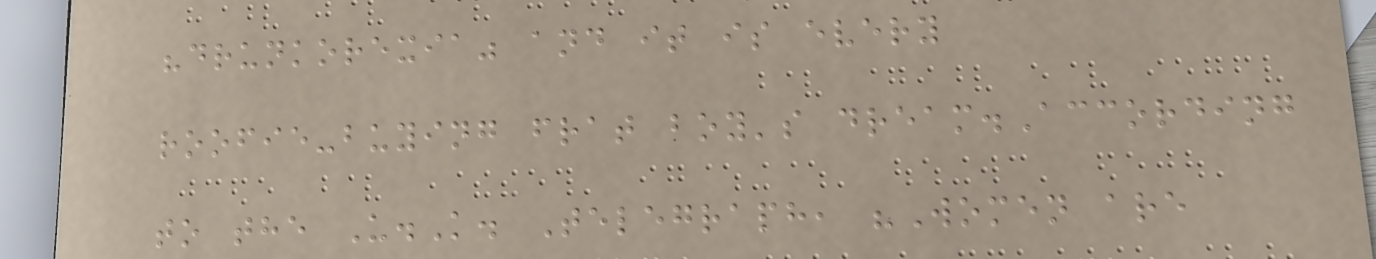"drunkorexia" and it is every
roofie-buying frat boy's dream.According
to the U.K. Telegraph, "Women are
